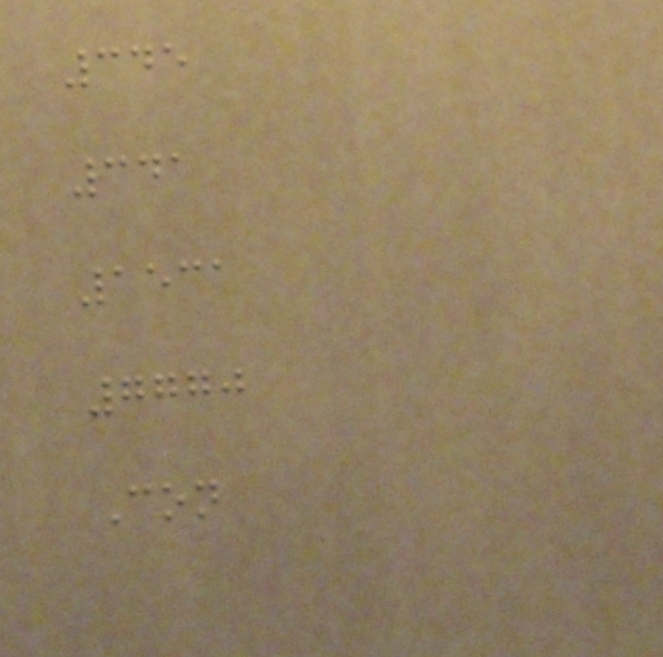345
341
1531
7770
Con
